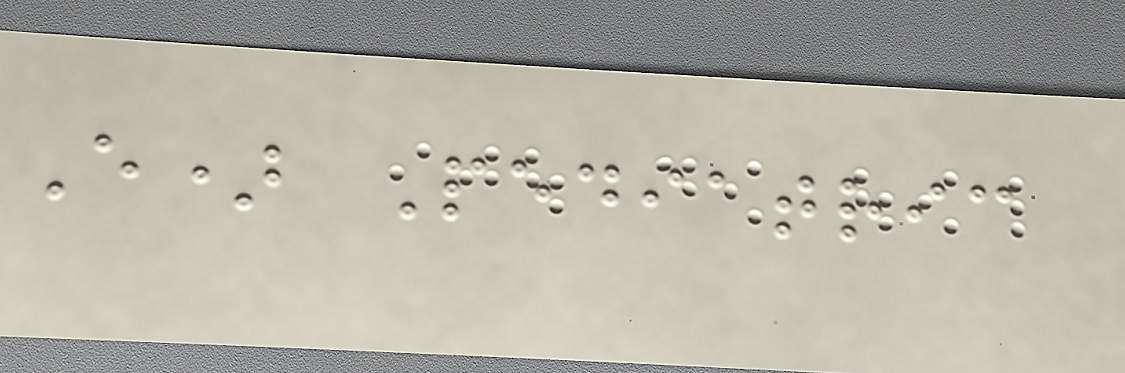E) Pediatric
